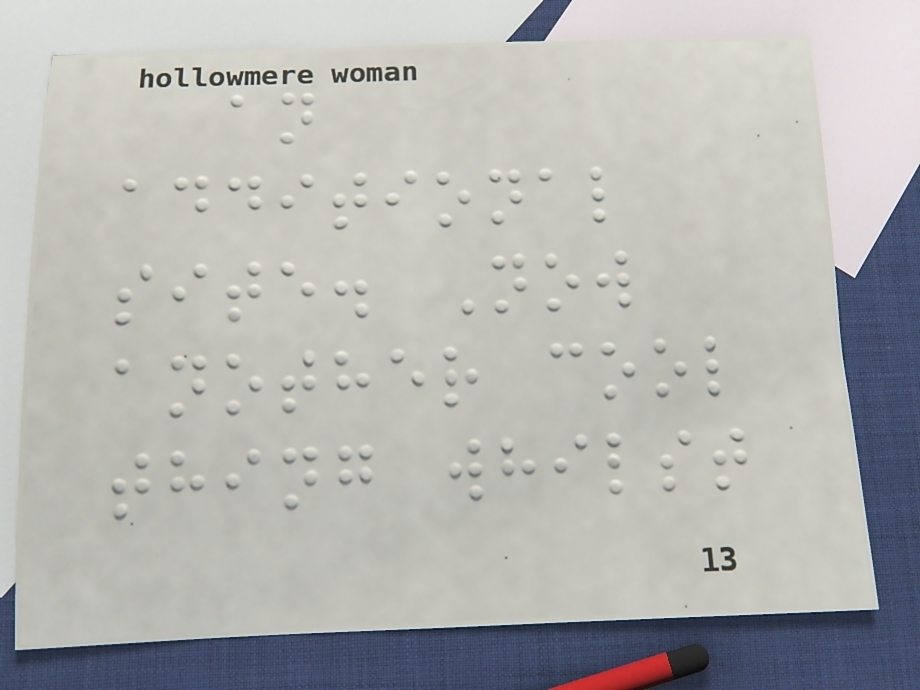an
additional
site. Now
another cool
thing whilst
